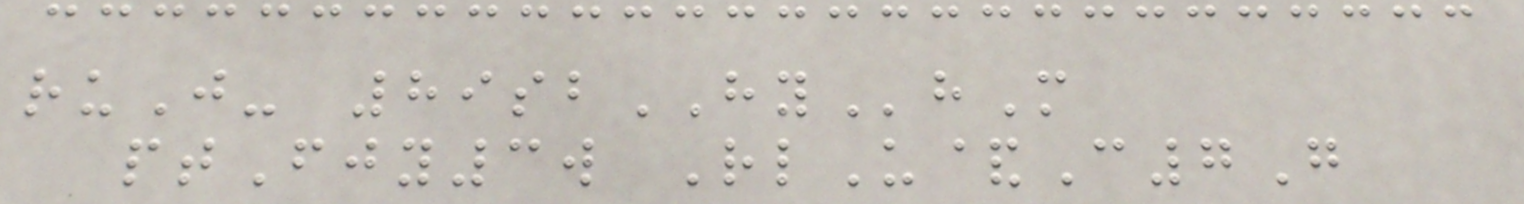ruJ- 89sbHYhM
ptFjy3w RlU&C7G
